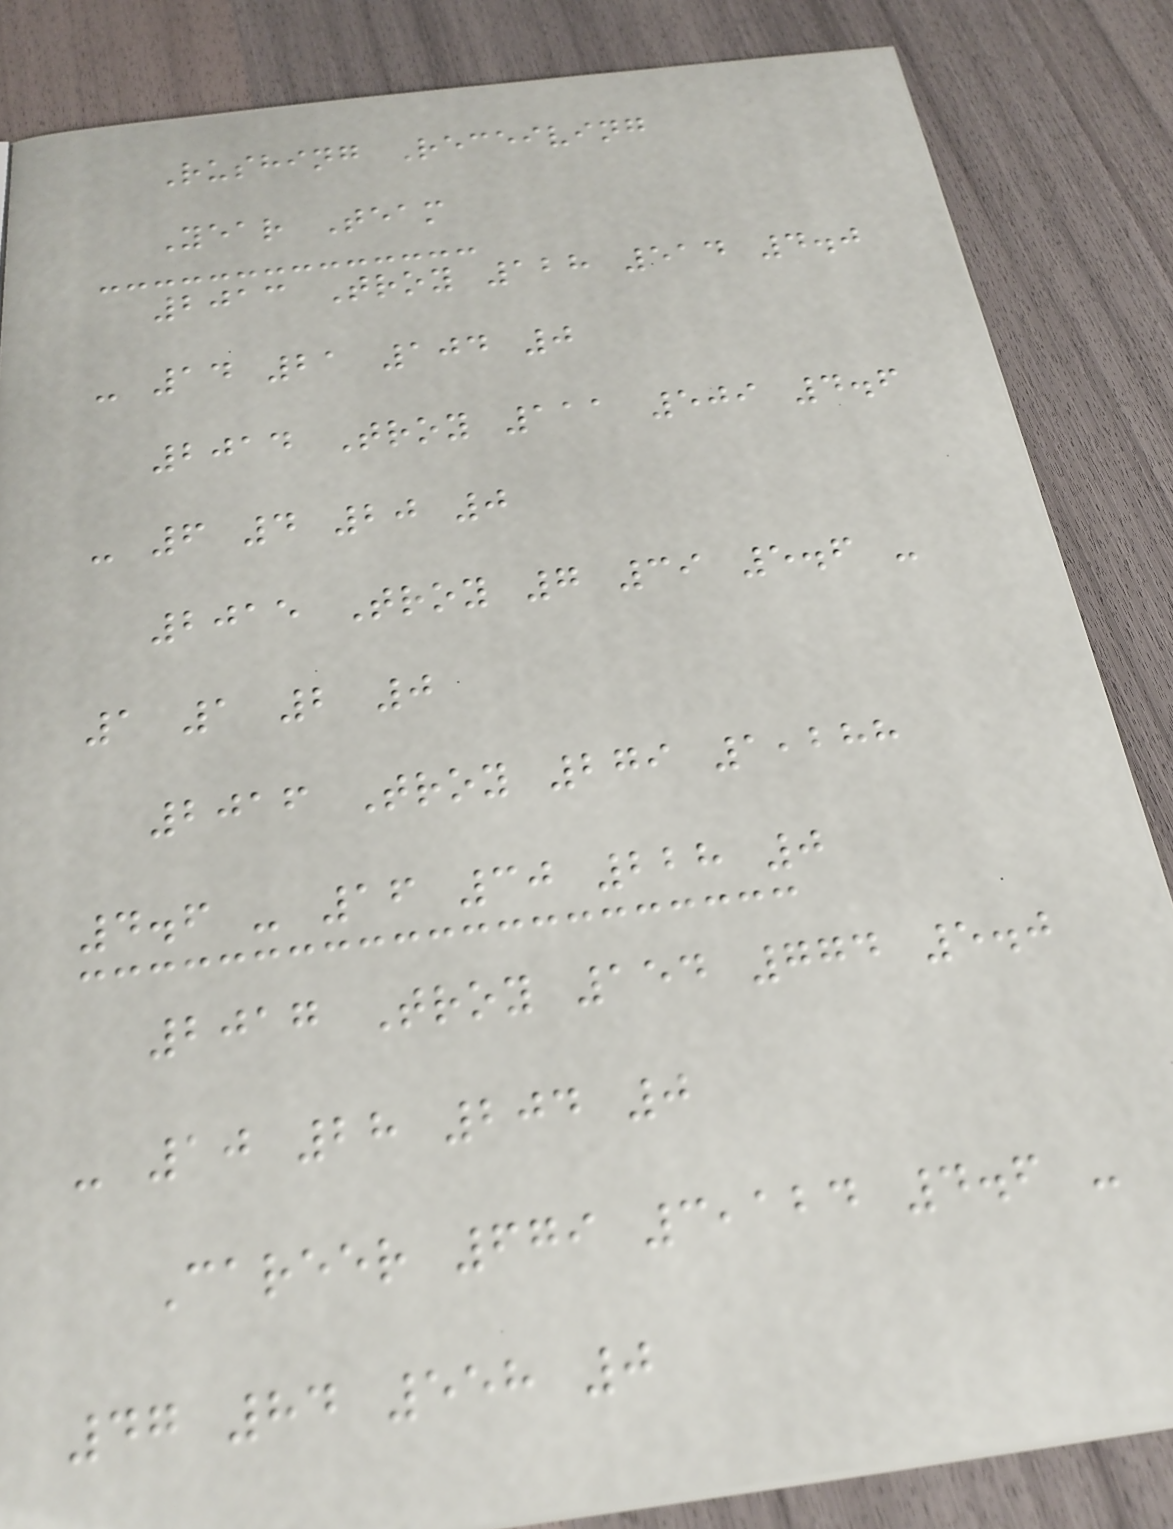Rushing Receiving
Year Team
2013 Troy 128 514 4.0
- 14 21 104 0
2014 Troy 111 509 4.6
- 6 4 20 0
2015 Troy 7 39 5.6 -
1 1 2 0
2016 Troy 279 1,288
4.6 - 16 30 228 0
2017 Troy 154 774 5.0
- 10 28 204 0
Career 679 3,124 4.6 -
47 84 558 0
